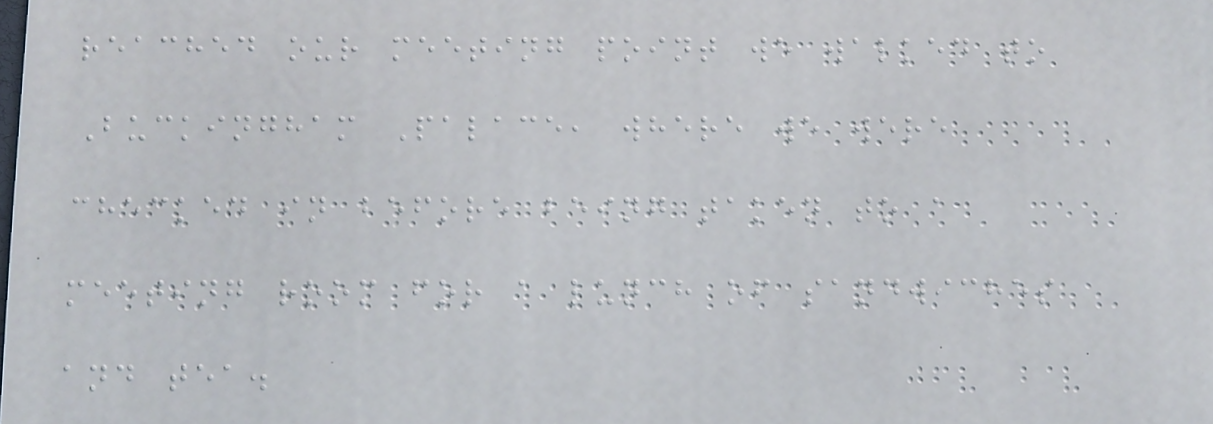reached our meeting point we walked to
Buckingham Palace, where we were
checked in before being taken to a
meeting room for a lunch of sandwiches
and tea.
